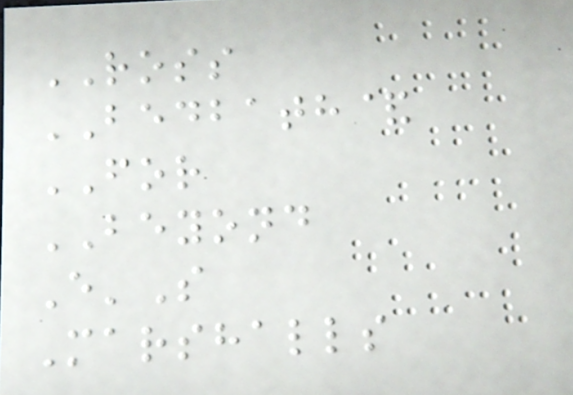ROSS
BEDBATH&
FOR
BEYOND
E'S
Marshalls
